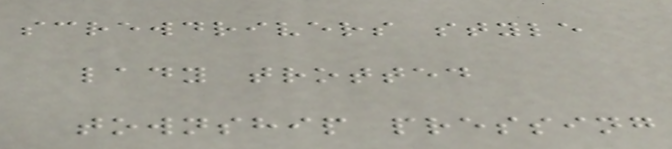screwdrivers style
lady trotted
township pressing
